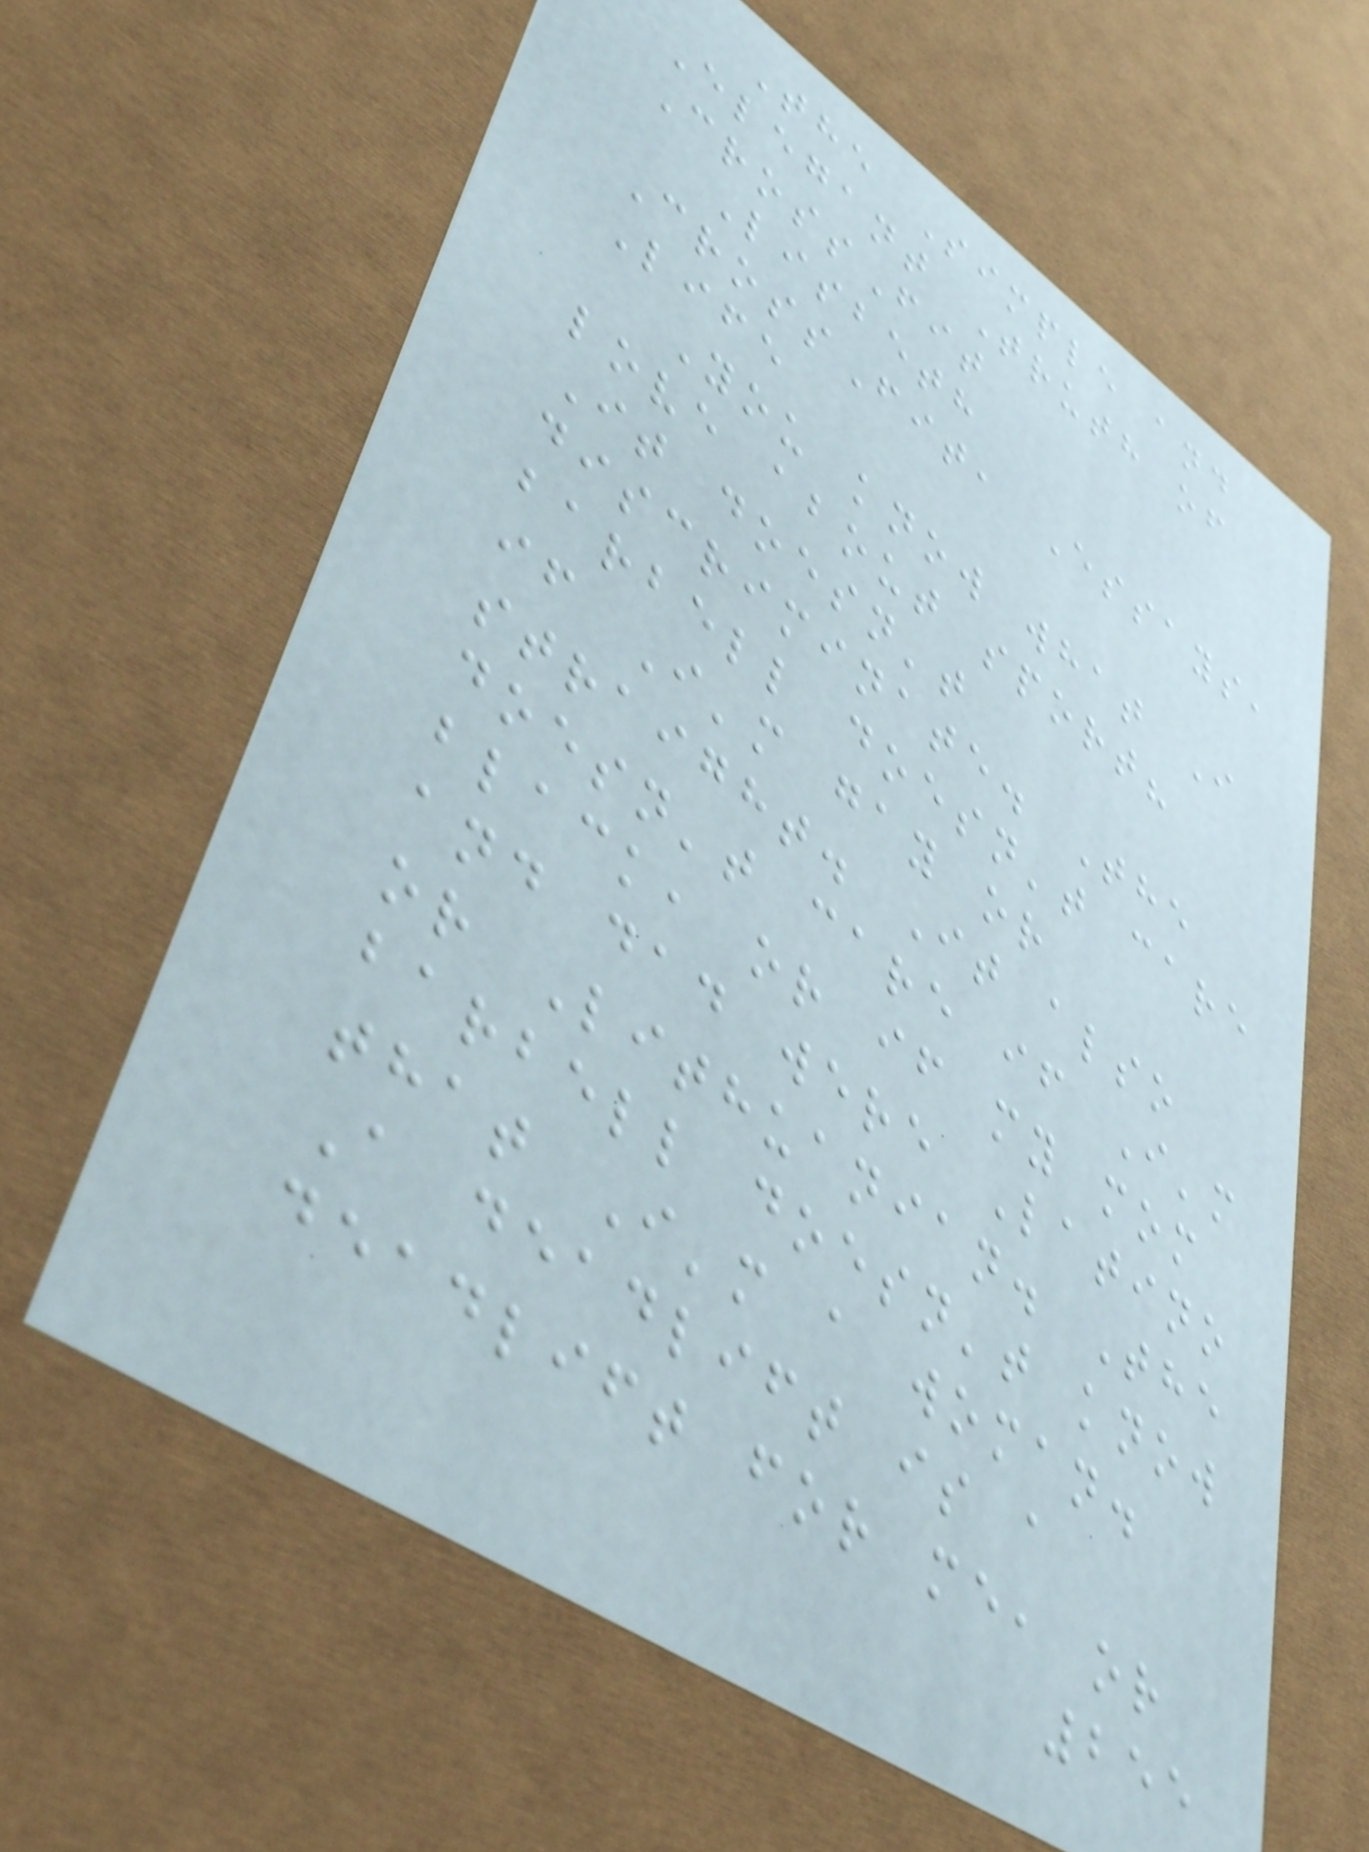The Simple and
Elegant Truth of
CrossFit
Lisbeth
CrossFit, Essays,
Life
You know what I
love about sport?
It doesn't
discriminate. The
barbell doesn't care
if I'm gay or
straight. It also
doesn't care if I'm
black, or if my mom
and dad were Latino
or Lithuanian. The
barbell doesn't know
that I'm a woman.
A deadlift is a
deadlift for me, or
255
